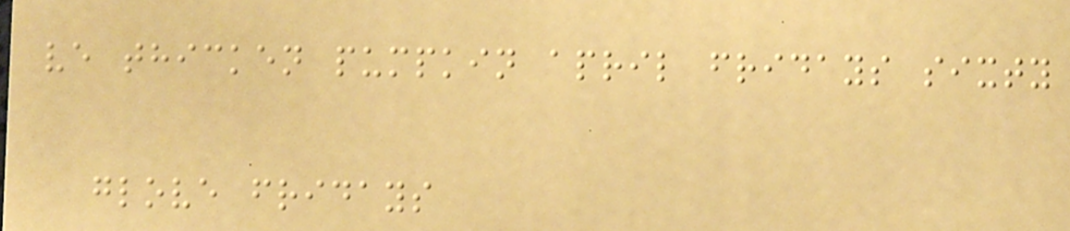ve thicken pumpkin april fridays sixty
glove fridays
